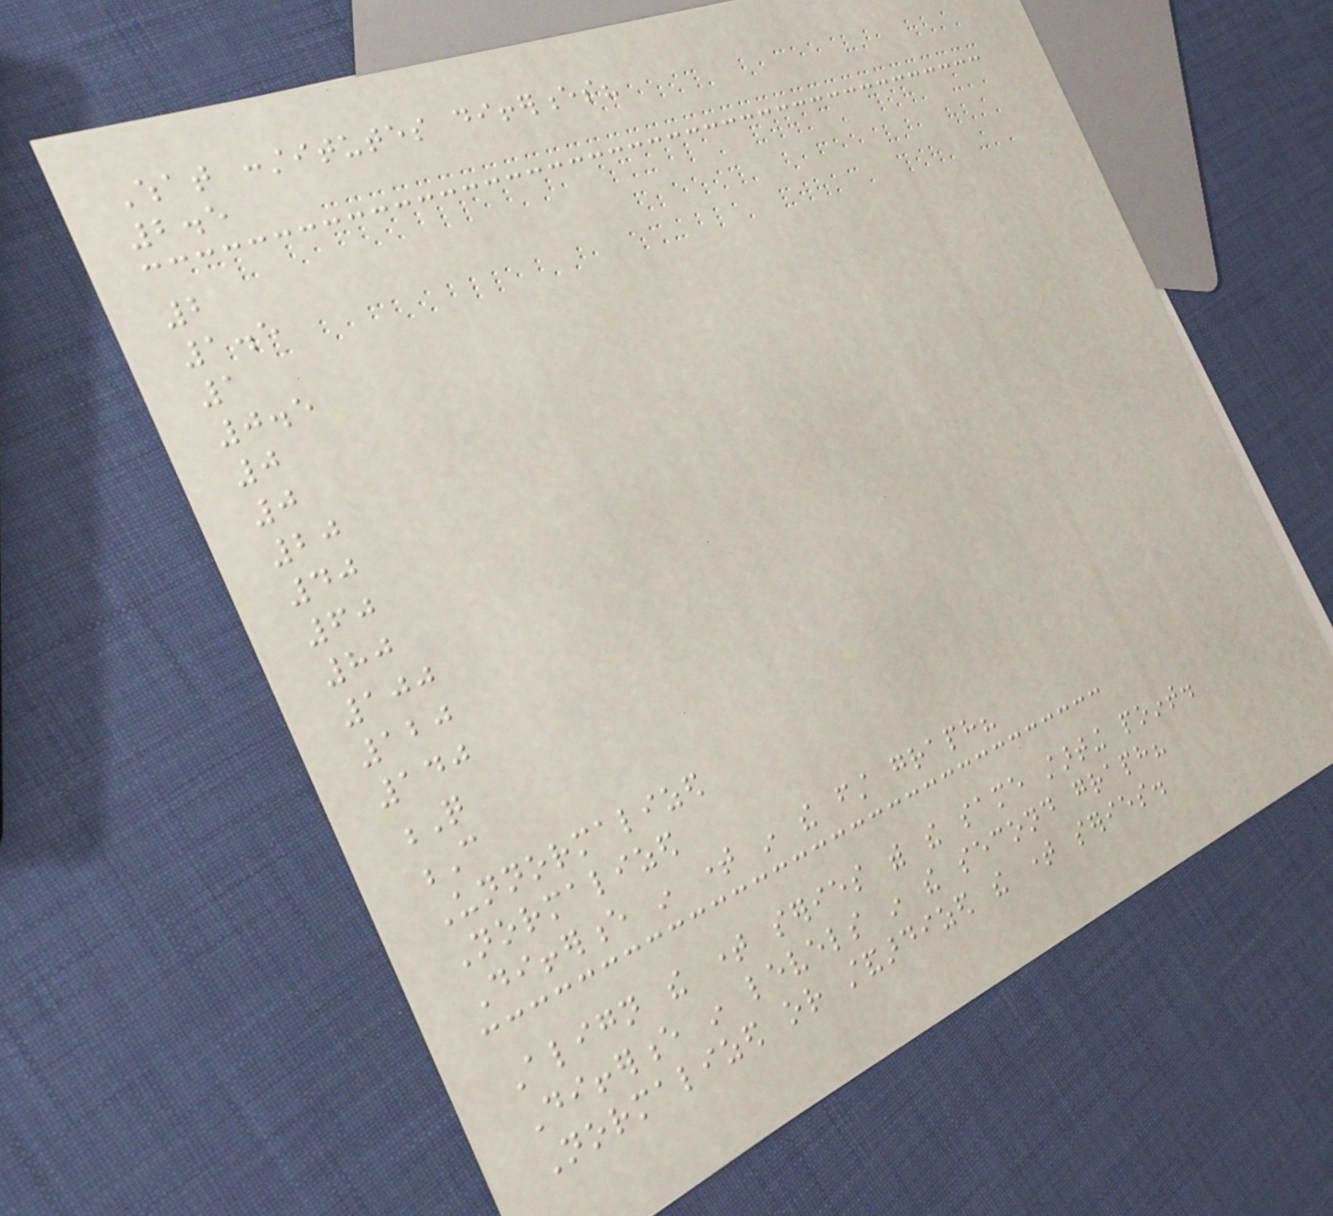What constitutes differences?
2.5
2
1.5
1
0.5
0
0
20
40
60
80
100
120
140
Q
C
Unnormalized
Normalized
Difference in time in the first graph?
Align the time series with the same starting point.
Difference in levels in the second graph?
Normalized or standardized the time series.
